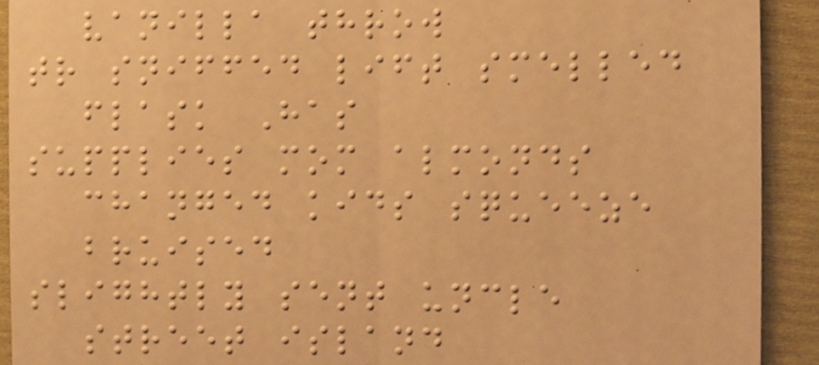vanilla throw
tr sniffed lift smelled
flask Has
supplies mom almonds
changed kids squeeze
bruised
slightly sent uncle
street island
